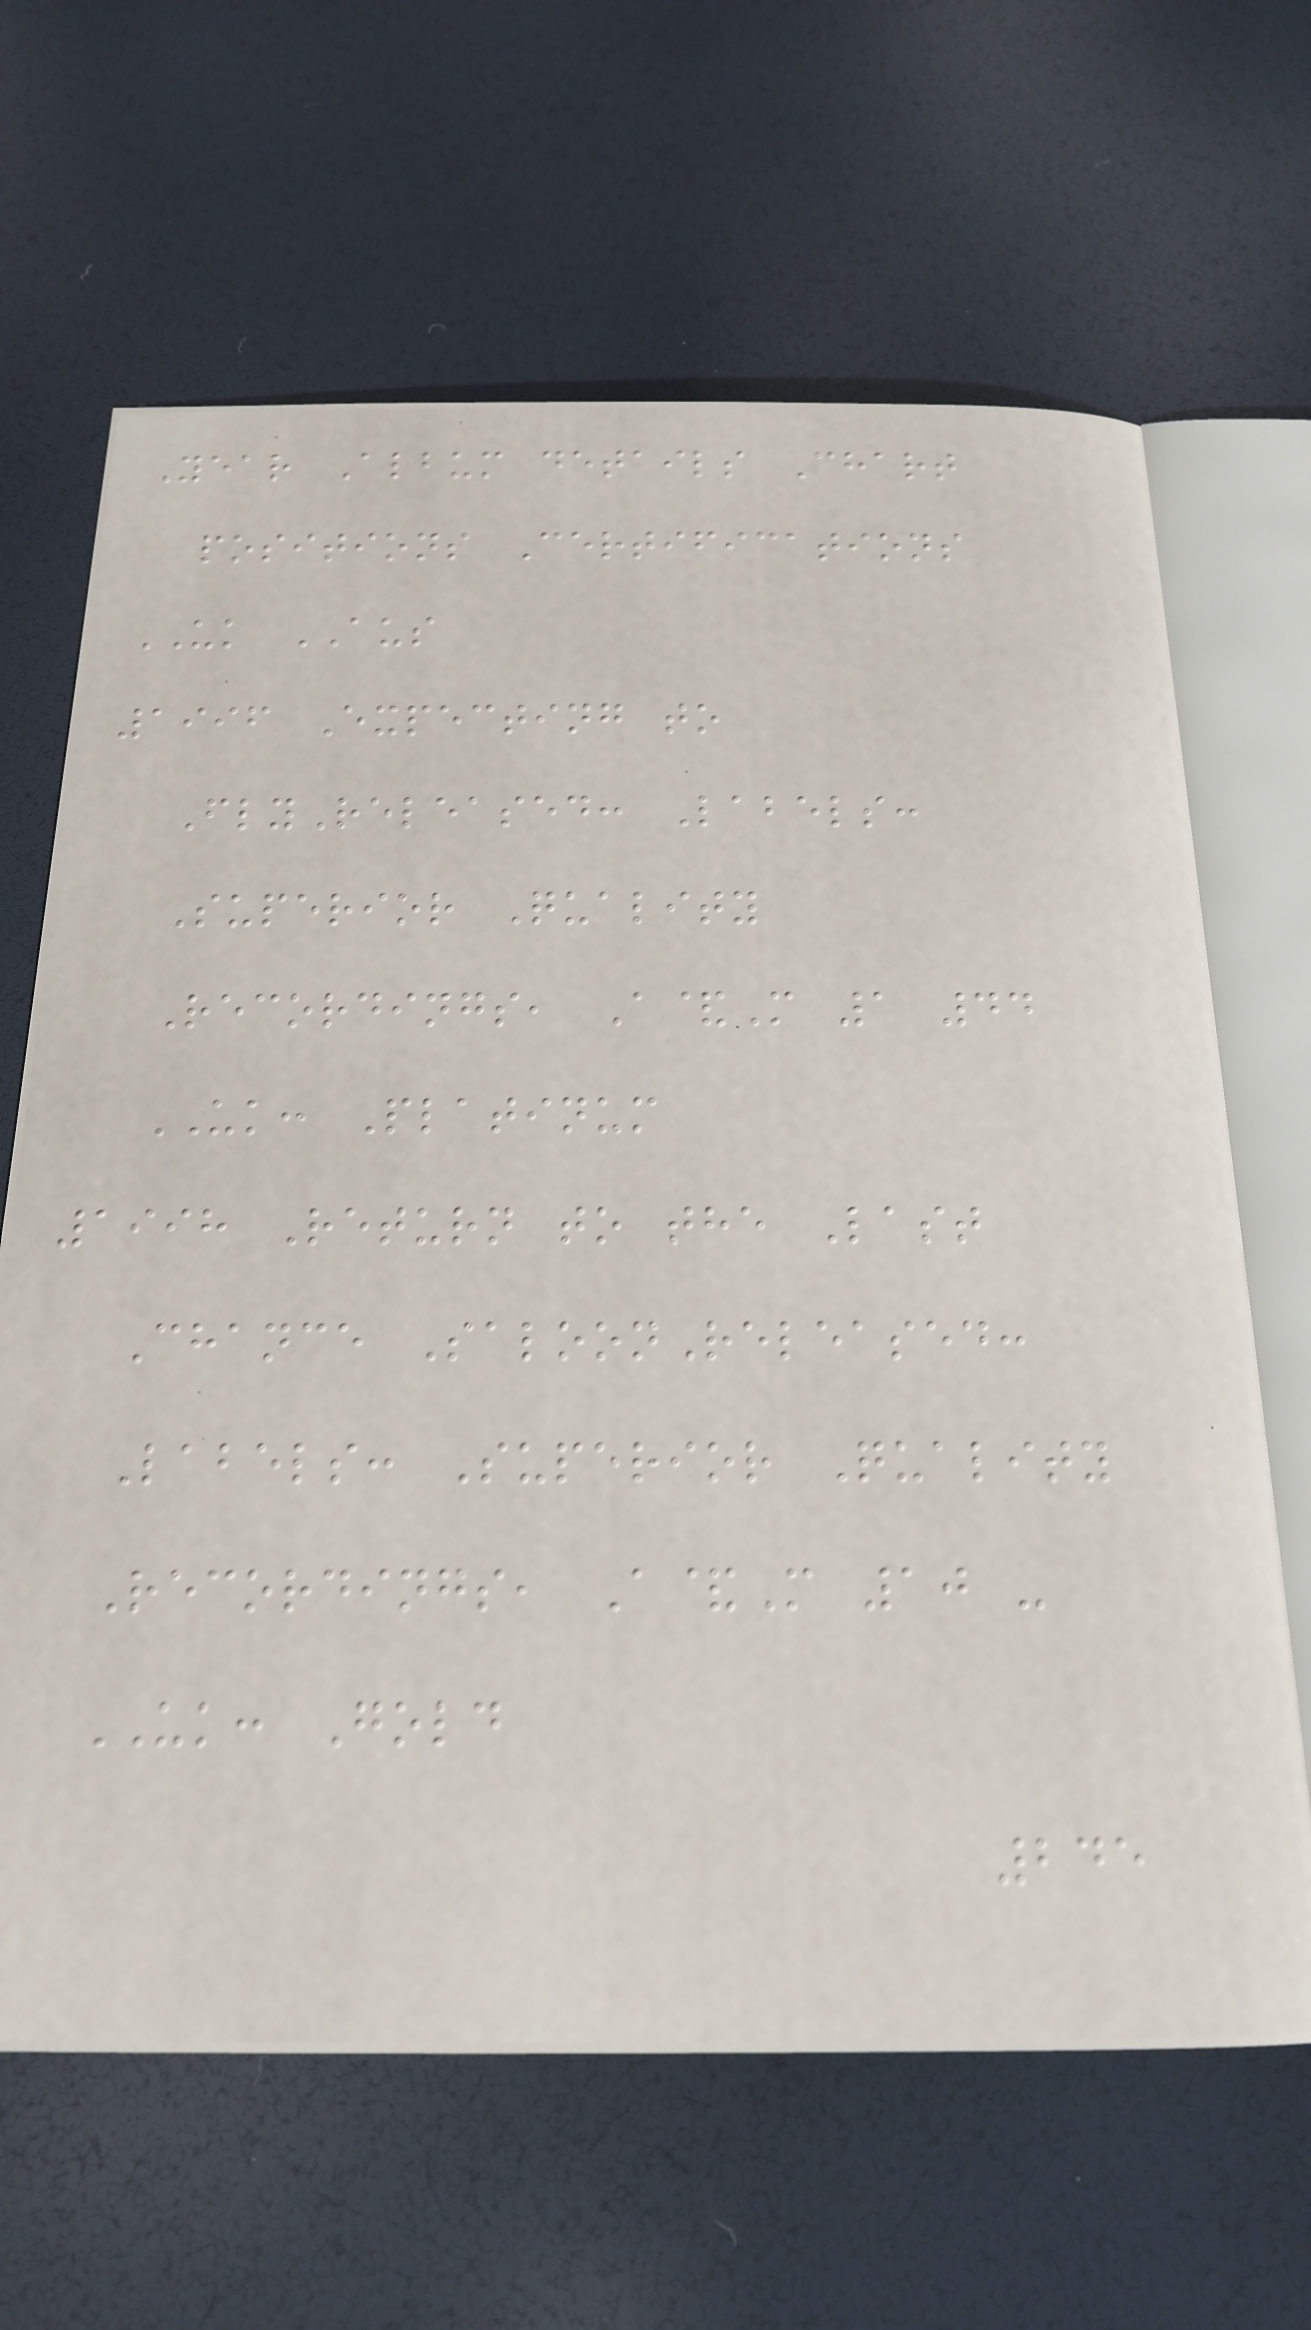Year Album details Chart
positions Certifications
UK AUS
1996 Expecting to
FlyReleased: Labels:
Superior Quality
Recordings, A&M 1 44
UK: Platinum
1998 Return to the Last
Chance SaloonReleased:
Labels: Superior Quality
Recordings, A&M 10 -
UK: Gold
245
